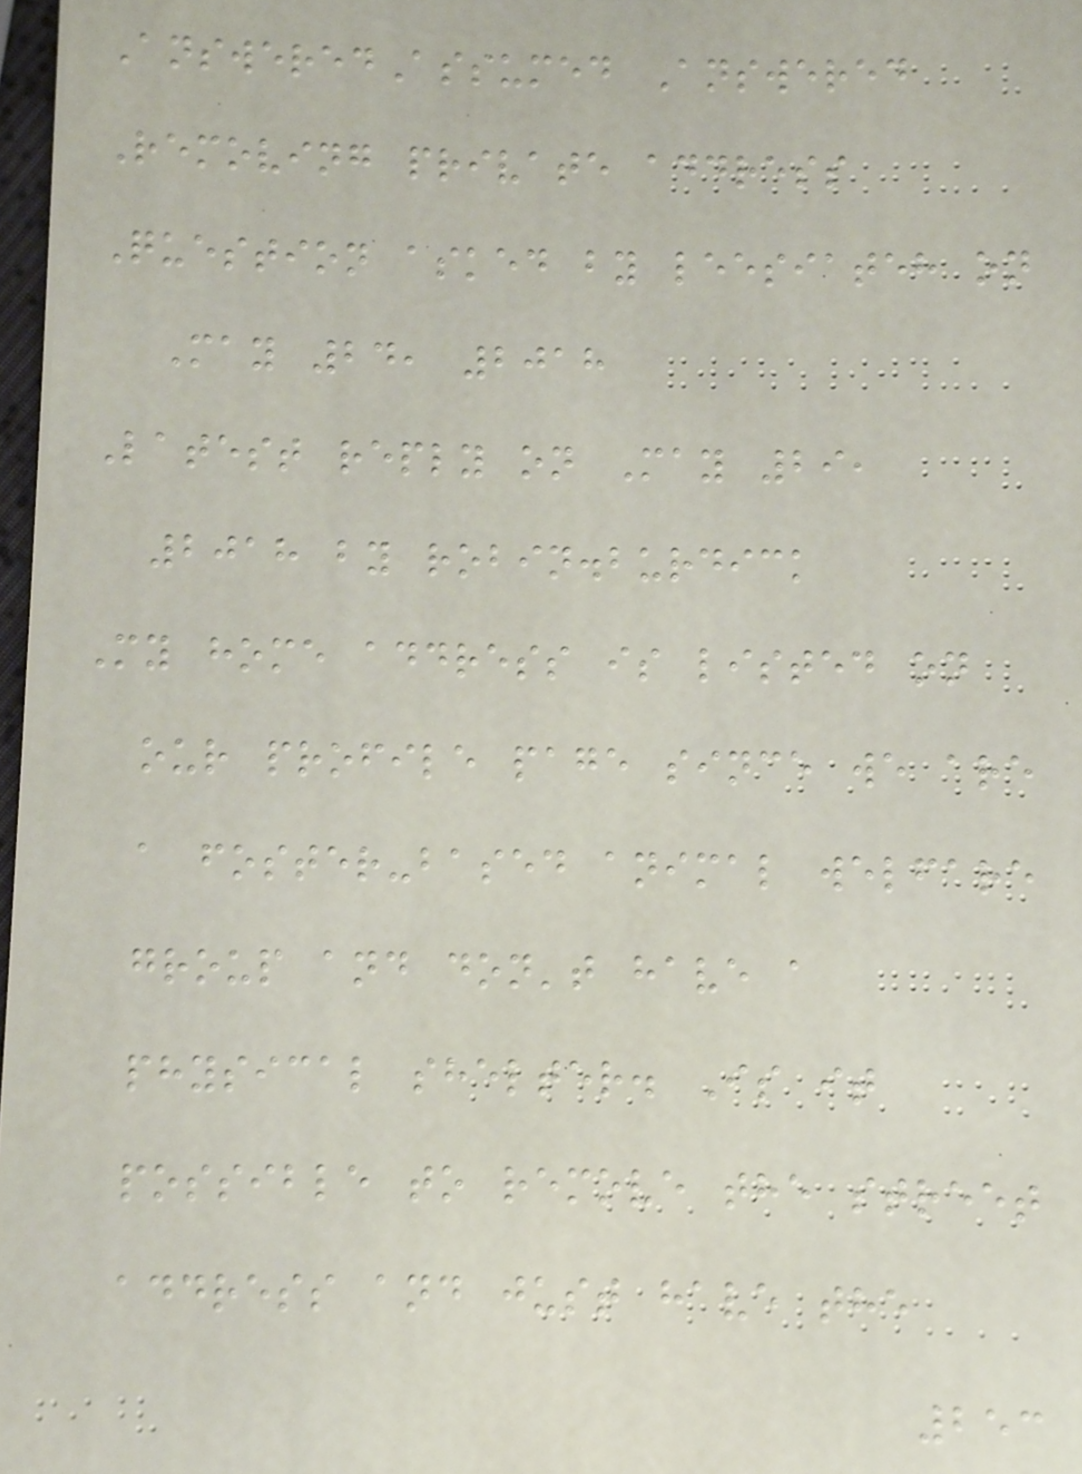AnsweredAssumed Answered
Removing private address
Question asked by leesiateh on
May 24, 2018
Latest reply on May 29,
2018 by robin.burdick
My home address is listed on
our profile page since we are
a foster-based animal welfare
group and don't have a
physical shelter. Is it
possible to remove the street
address and just have the
253
